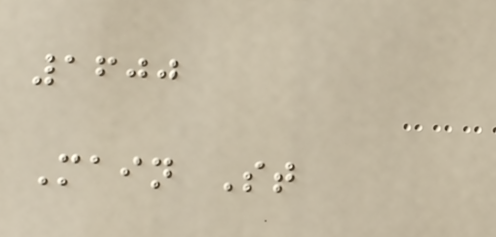1600
Main St
